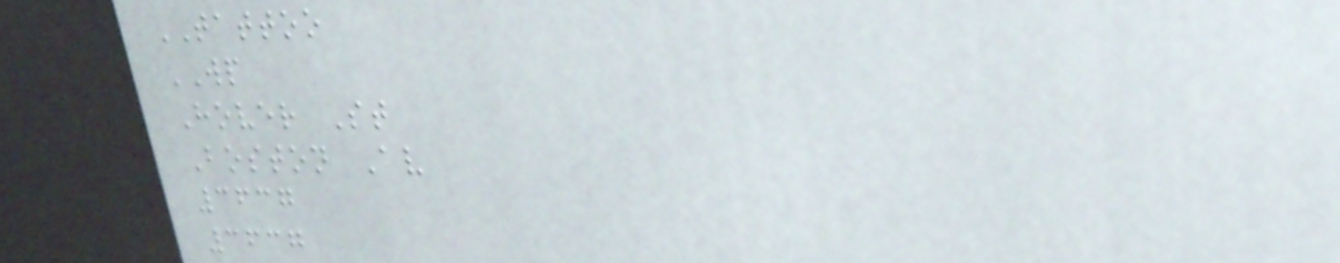TATTOO
WP
Hover St
Boston Av
3637
3637
